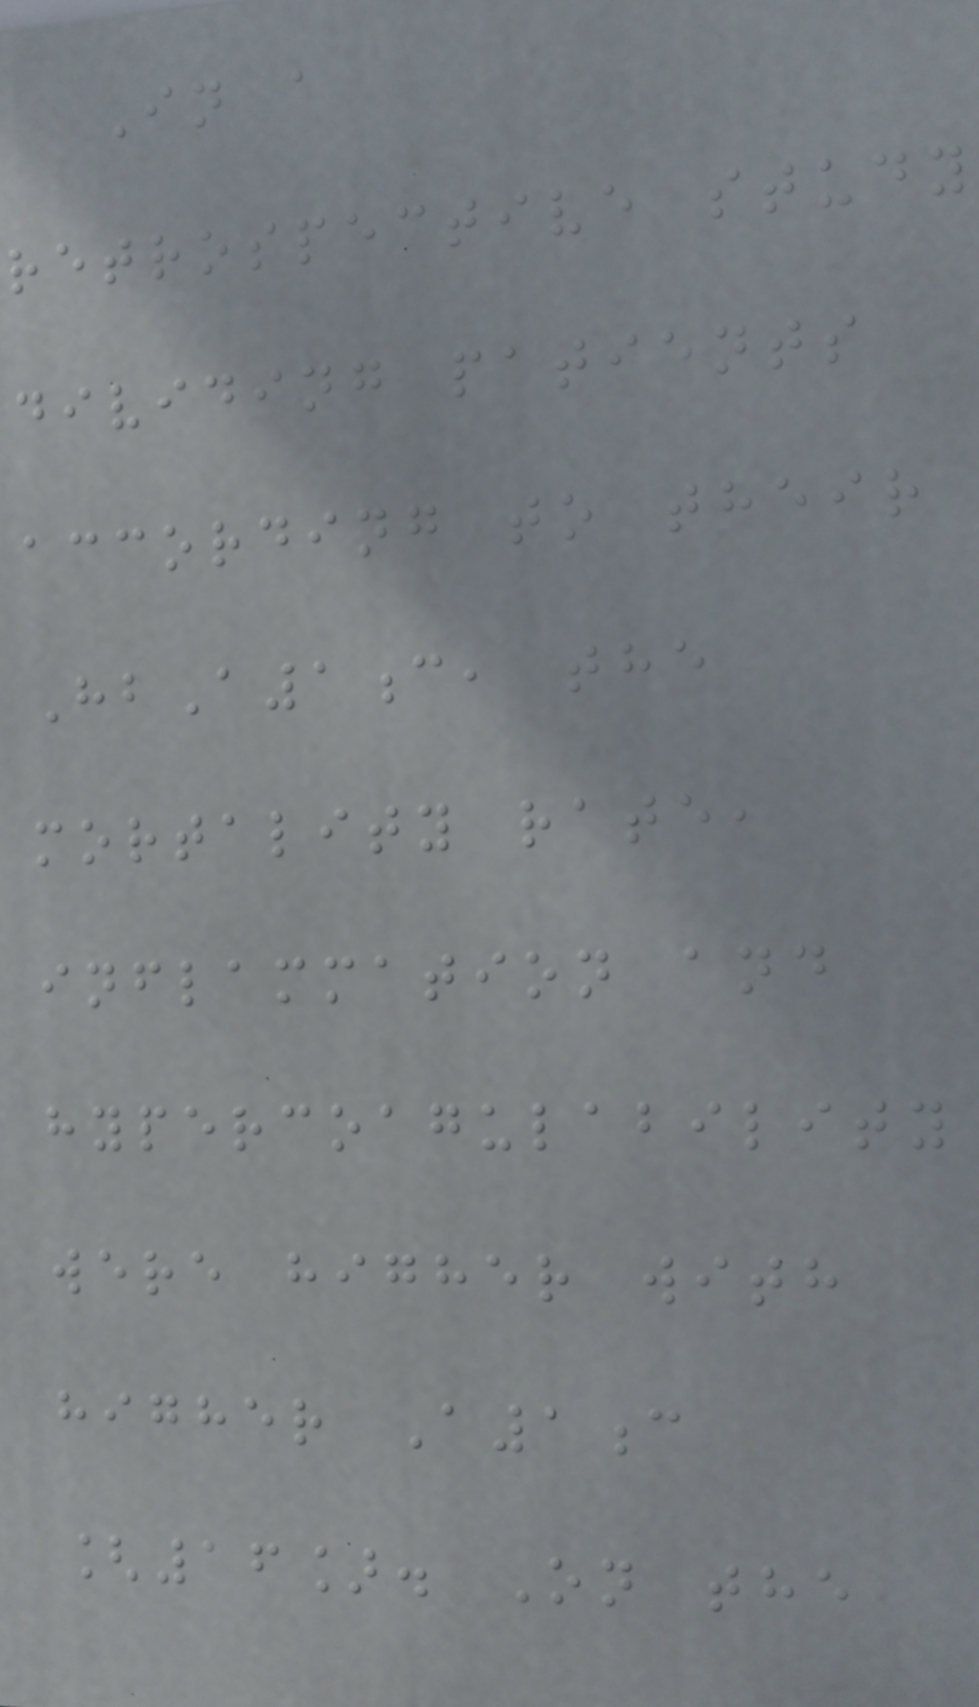In a
retrospective study
dividing patients
according to their
HbA1c, the
mortality rate,
inflammation and
hypercoagulability
were higher with
higher A1c
[16]. On the
